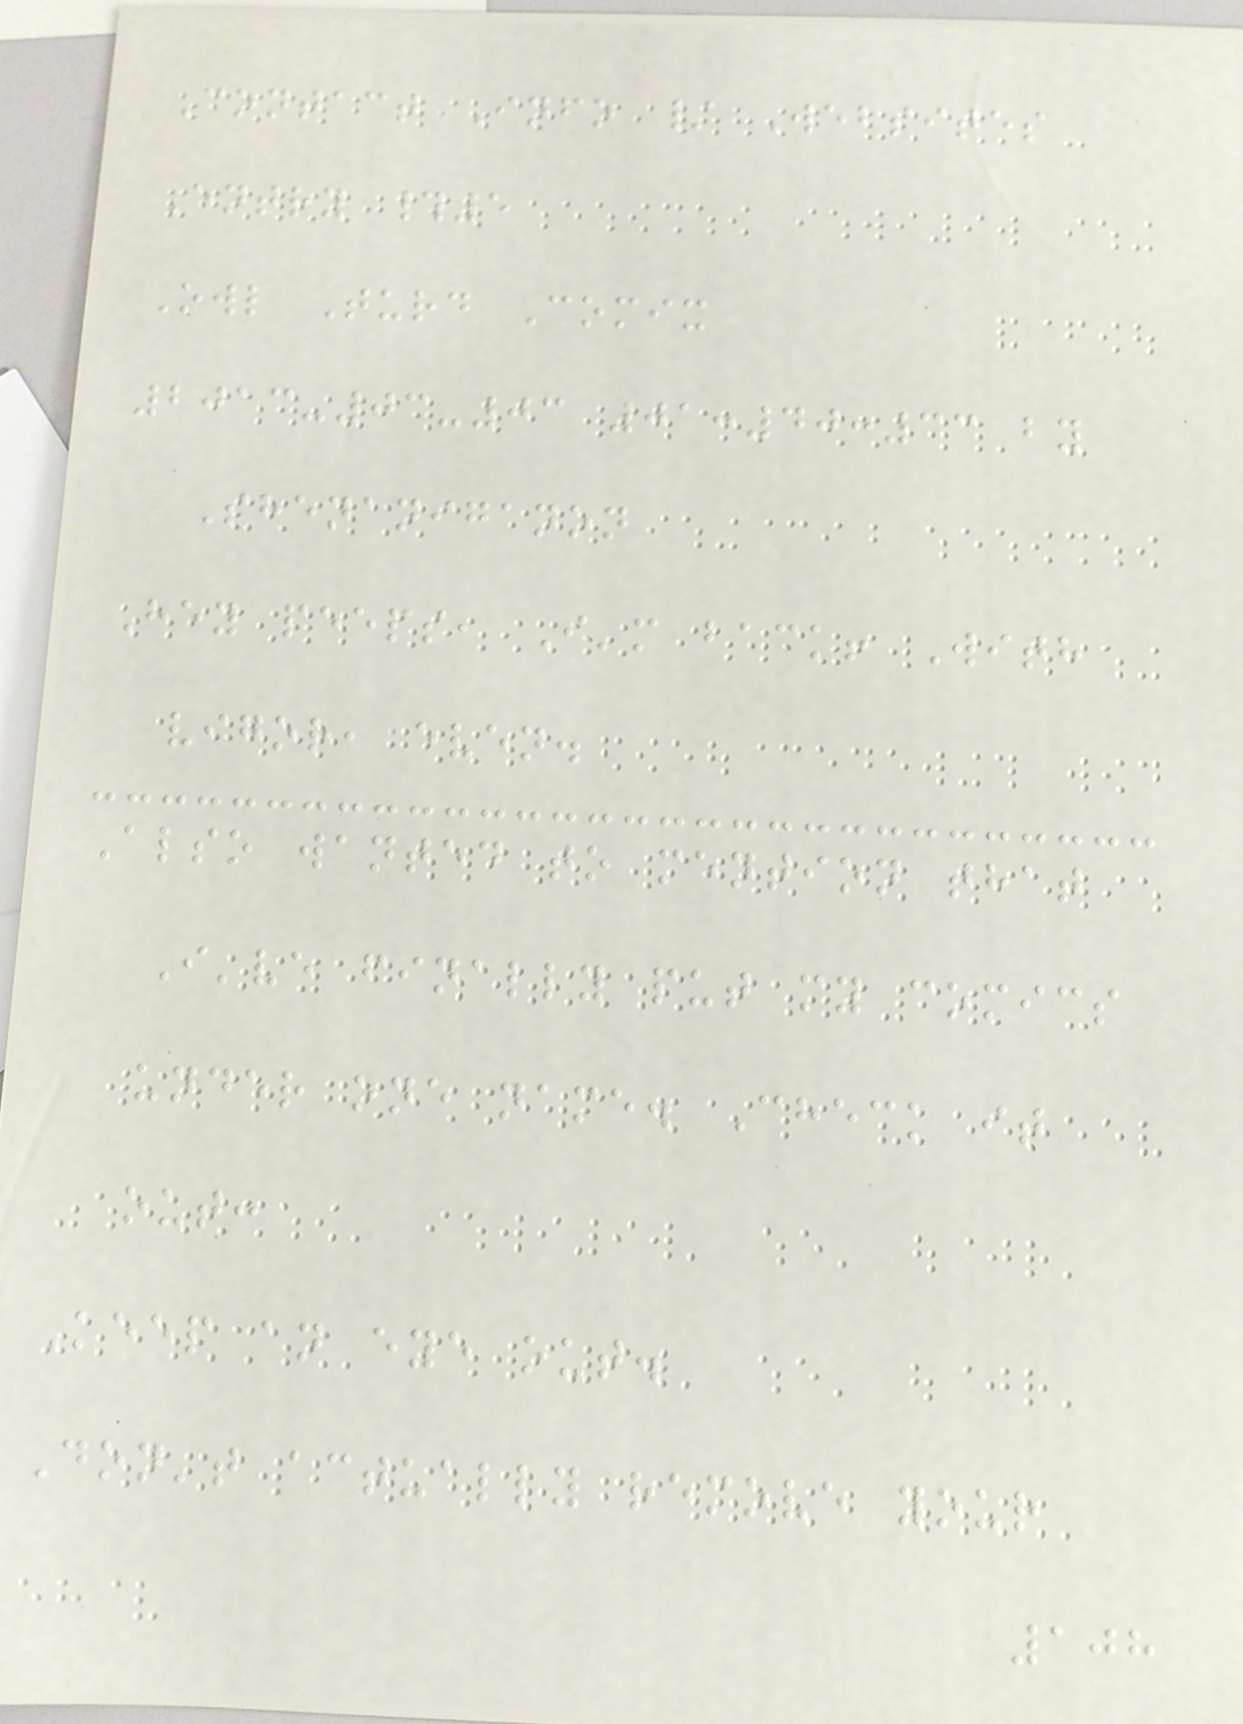Contact Info / Websites
Entry #5
Owl Turd Comix
2013-03-03 01:40:33 by
Shenaniganon
Hey peeps, I'm back! With
vigor, even.
Also wanted to mention that
I've finally put my comics
under one name. Check it
out:
Keep an eye out.
Don't actually remove your
108
